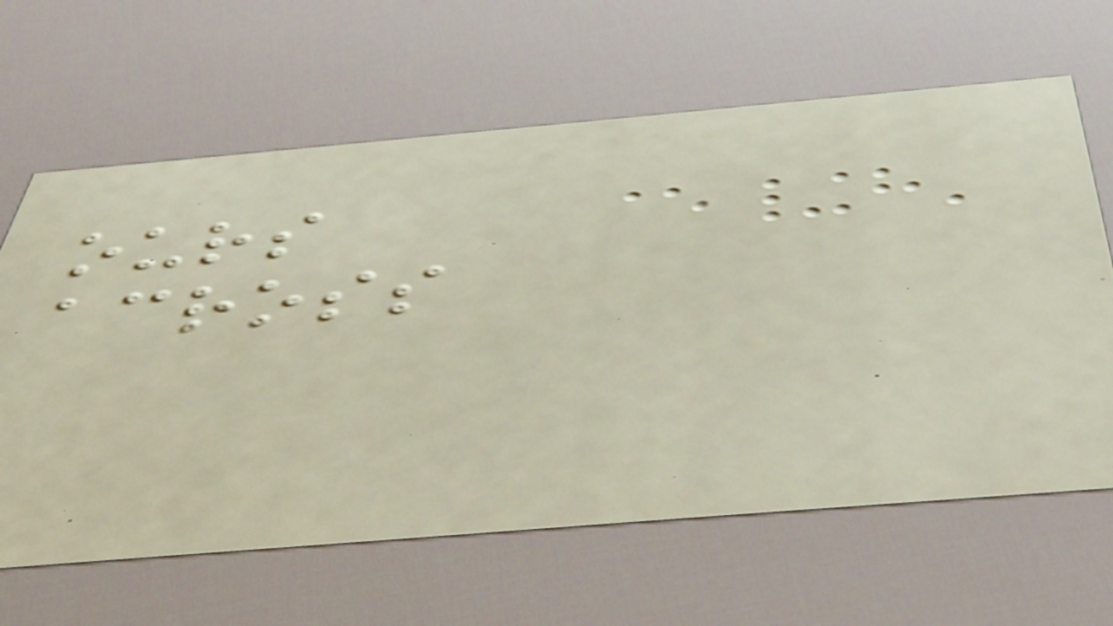ours
across
